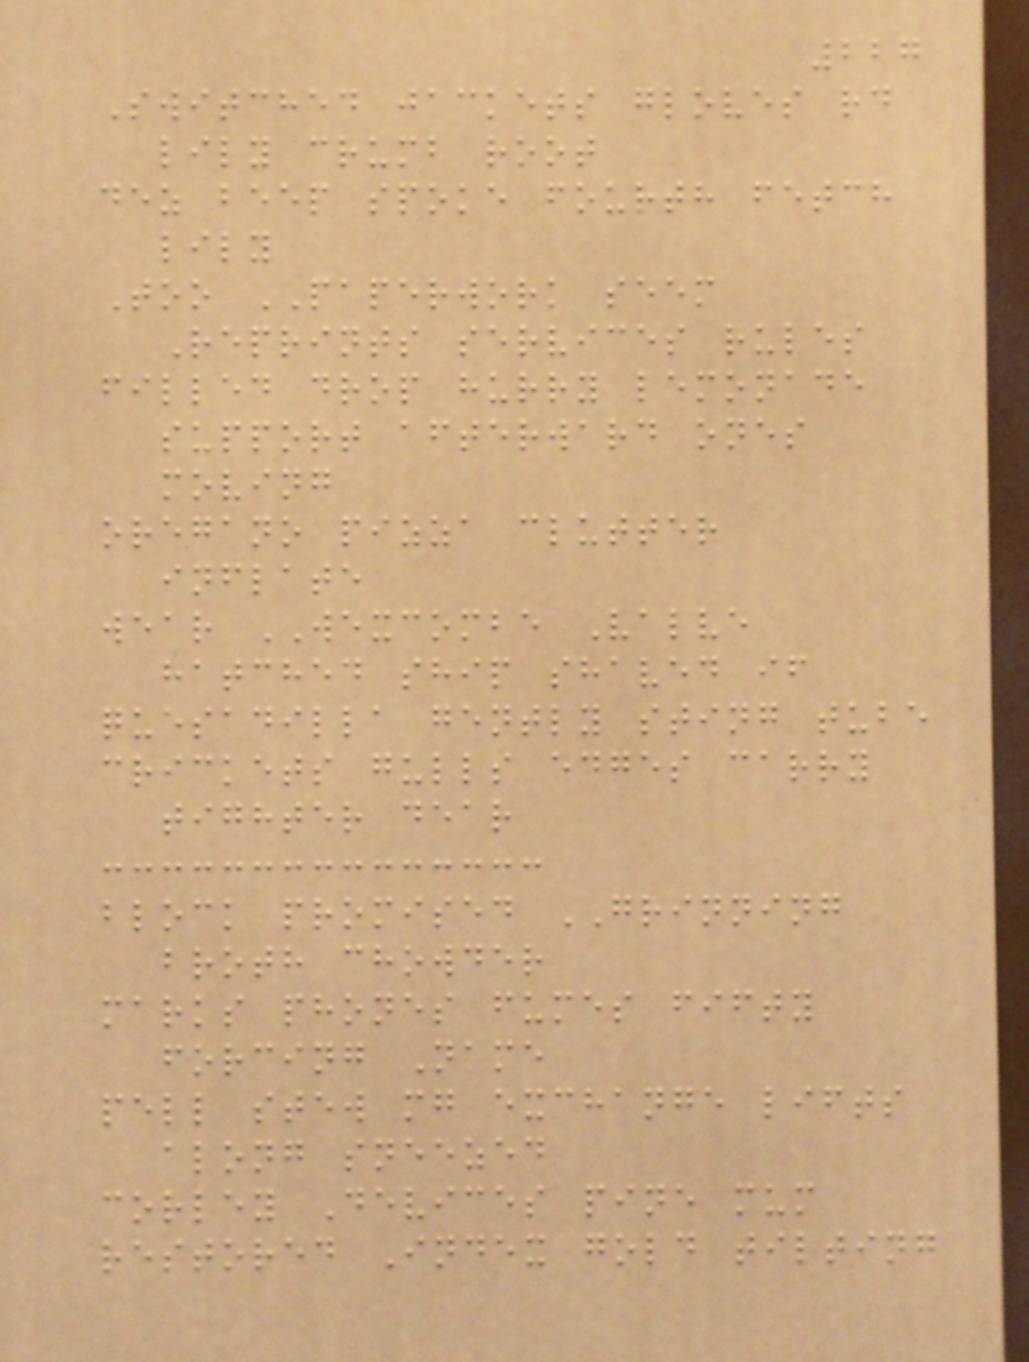227
Switched jackets gloves rd
lily crumb root
dez beep spoke fourth fetch
lily
Too PAPERWORK seem
Reprints services rules
filled drop hurry lemonade
support afterward ones
moving
oregano pizza clutter
inflate
wear WEXCOMBE Valve
hatched ship shaved if
quesadilla gently sting tube
crickets gulls edges carry
tighter dear
block promised GRINNING
broth chowder
marks phones fumes fifty
forcing Name
pell stew mg exchange lifts
along sneezed
corley Devices pine mum
restored Index gold tilting
